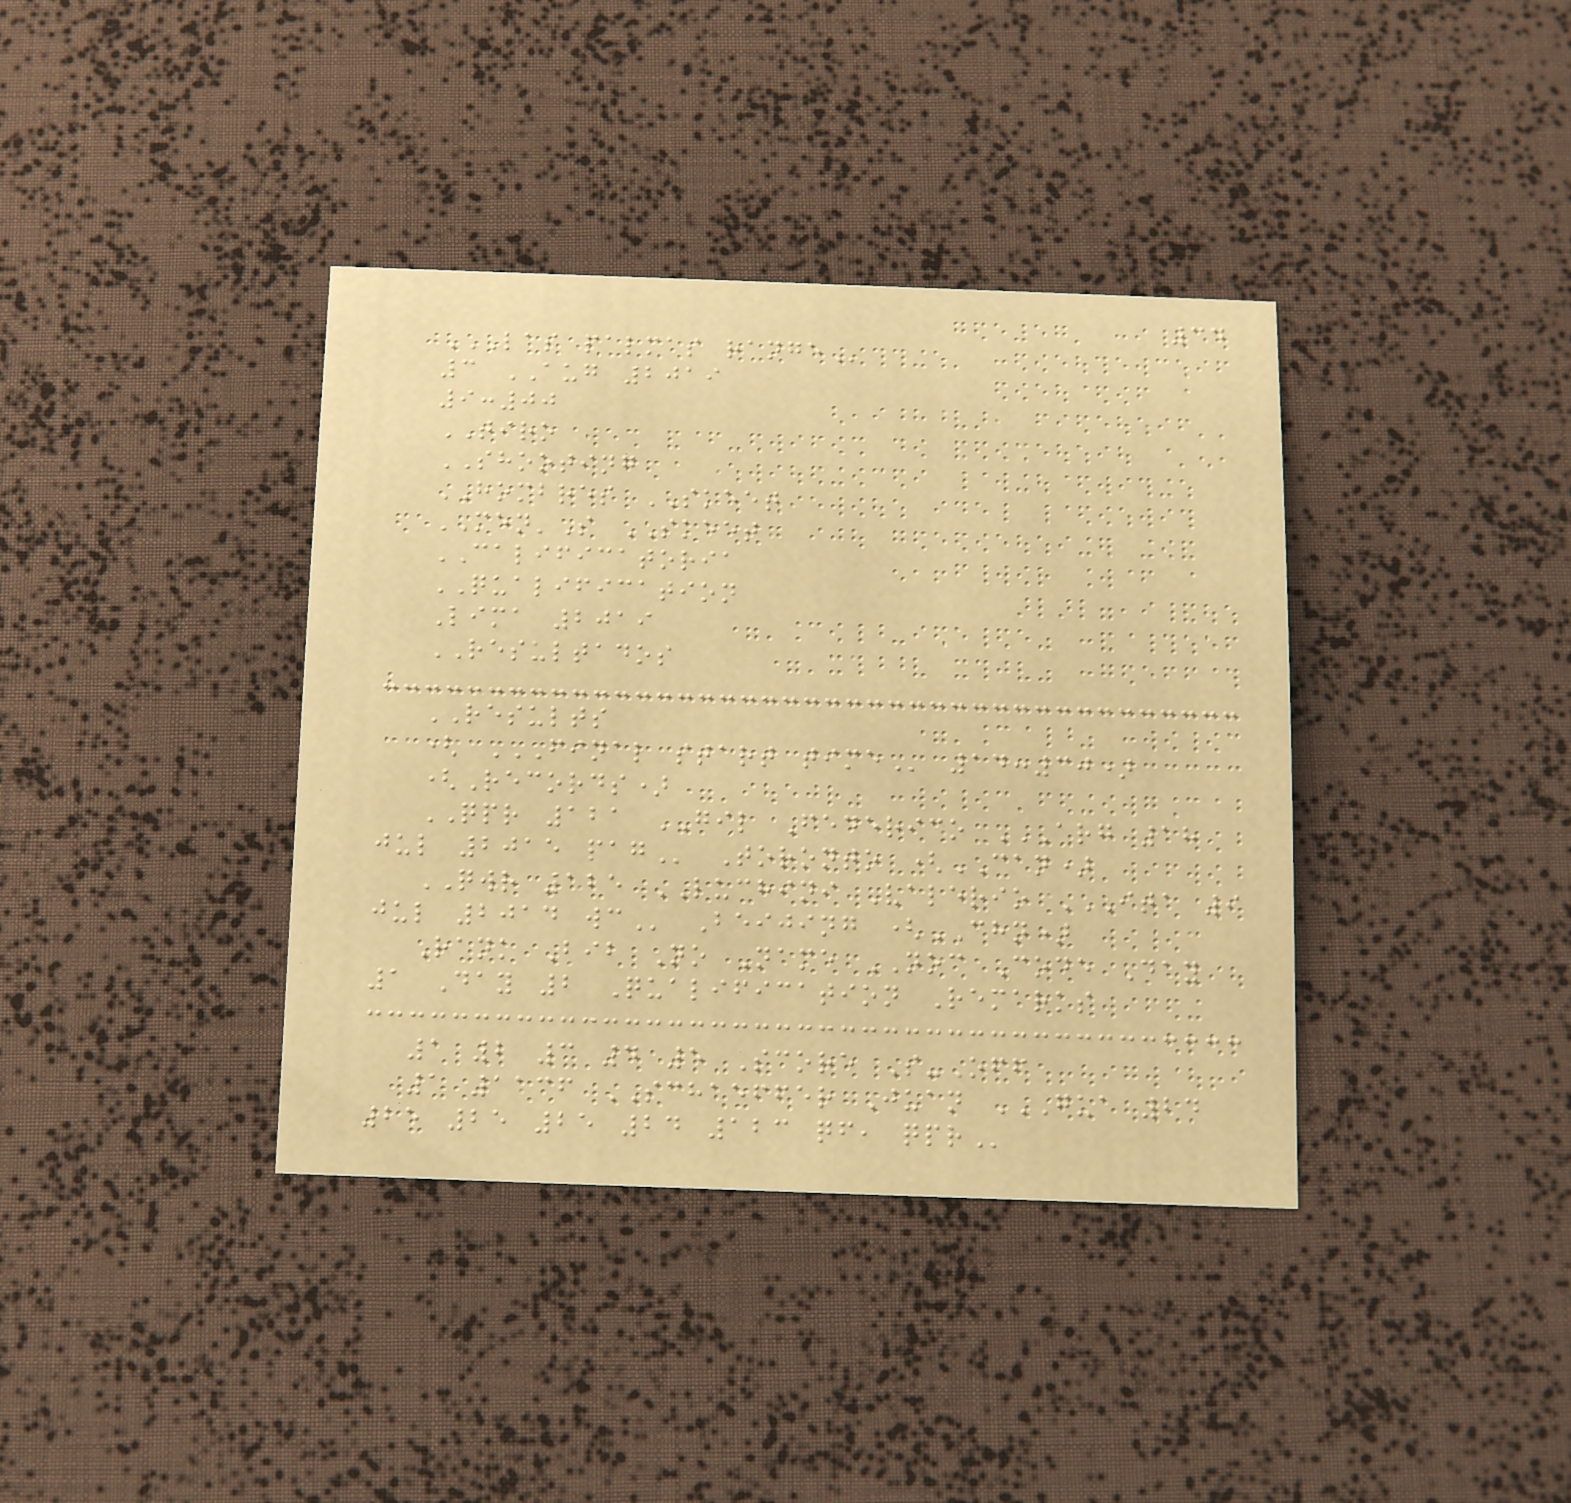34
LAS PALMAS RANGE
3 AUG 2019
9:00
TIRO
SHOOTING
HOMBRES SKEET
MEN'S SKEET
CALIFICATORIA
QUALIFICATION
Lima 2019
RESULTADOS
RESULTS
( FINAL START TIME 14:30)
(Records)
QPR 121 GIL Federico ARG 18
JUL 2015 PAG Toronto (CAN)
QWR 125 LUCHINI Valerio ITA 9
JUL 2014 WC Beijing (CHN)
Rank Bib No Name NOC Code Day
1 Day 2 Qualification Remarks
1 2 3 4 5 Score S-Off
1 1136 SCHAEFFER Juan GUA 24
25 25 25 24 123 QF, QPR
